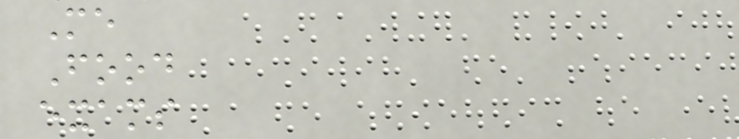Me
Food
exams
